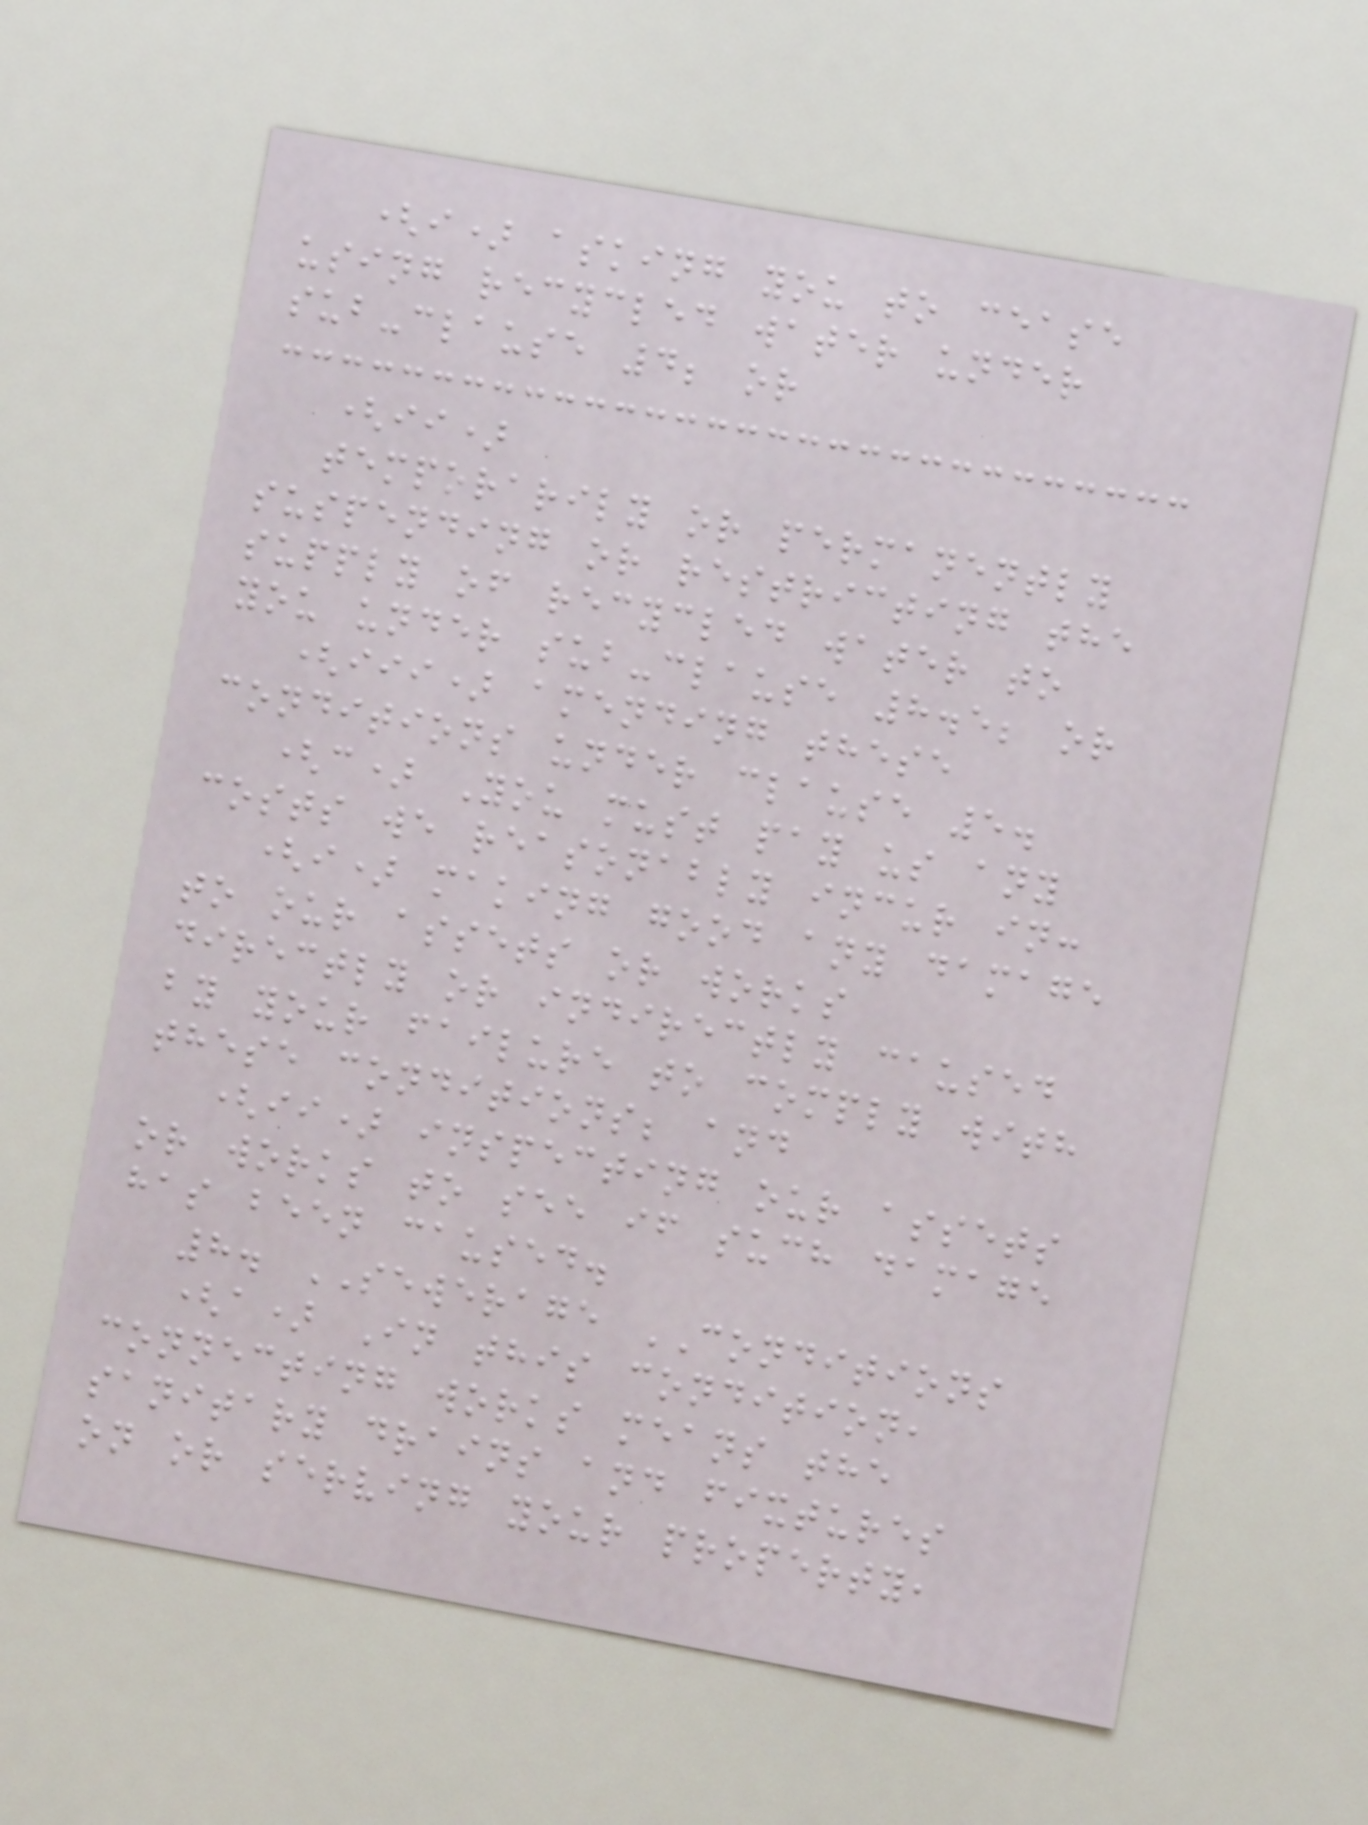(i) asking you to cease
using recycled water under
sub-clause 4; or
(ii)
temporarily or permanently
suspending or restricting the
supply of recycled water to
you under sub-clause 8.5; or
(iii) amending these
conditions under clause 5.
(c) You must pay us any
costs we reasonably incur in:
(i) making good any damage
to our assets or works
directly or indirectly caused
by your failure to comply with
these conditions; and
(ii) inspecting our assets
or works to see if such damage
has been caused.
8. SEWERAGE CONDITIONS
(a) In this condition,
connecting works means the
sanitary drains and fixtures
on or serving your property,
